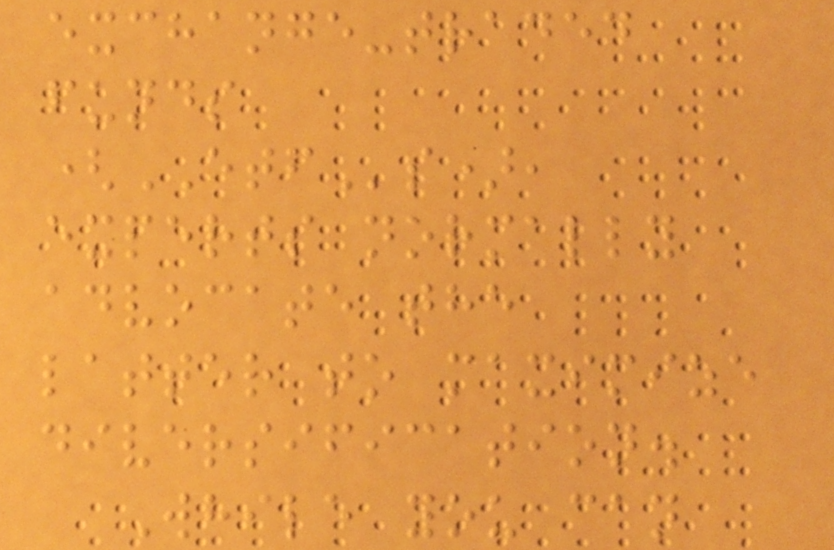exchange-traded
funds
(ETFs),
experts normally
advocate the
latter to maximize
diversification.
While you can
